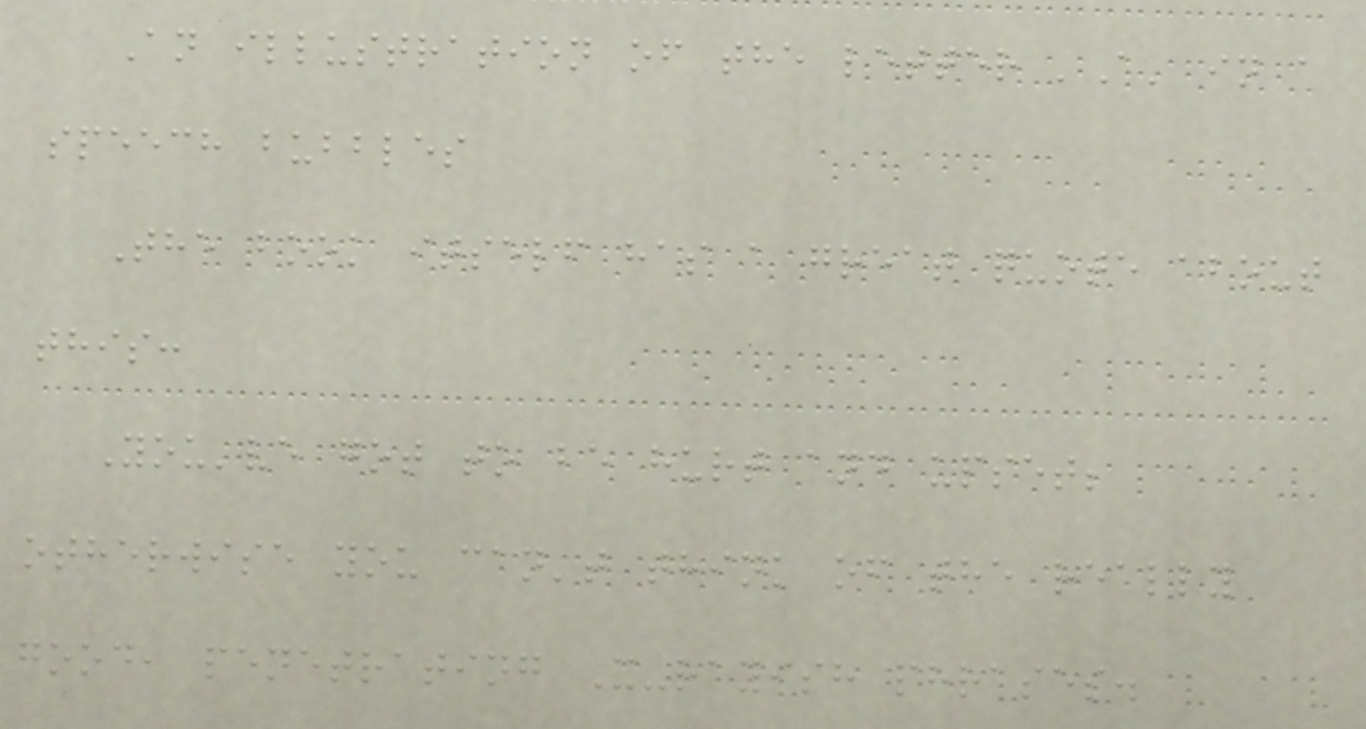An illustration of the letter 'A' in a
speech bubbles
The book itself has a great quote about
this:
You've got to be hurt and upset;
otherwise you can't think of the really
good, penetrating X-rayish phrases.
